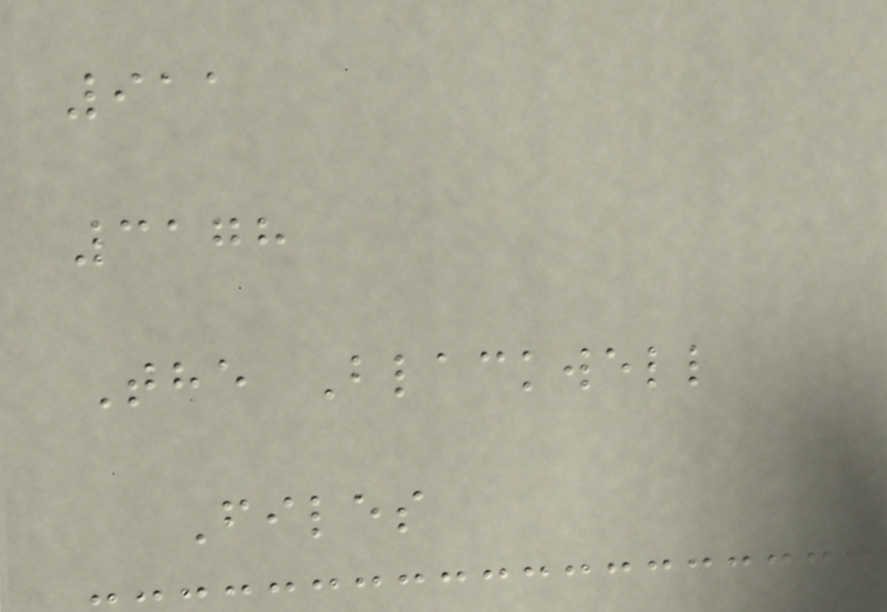911
3178
The Blackwell
Files
